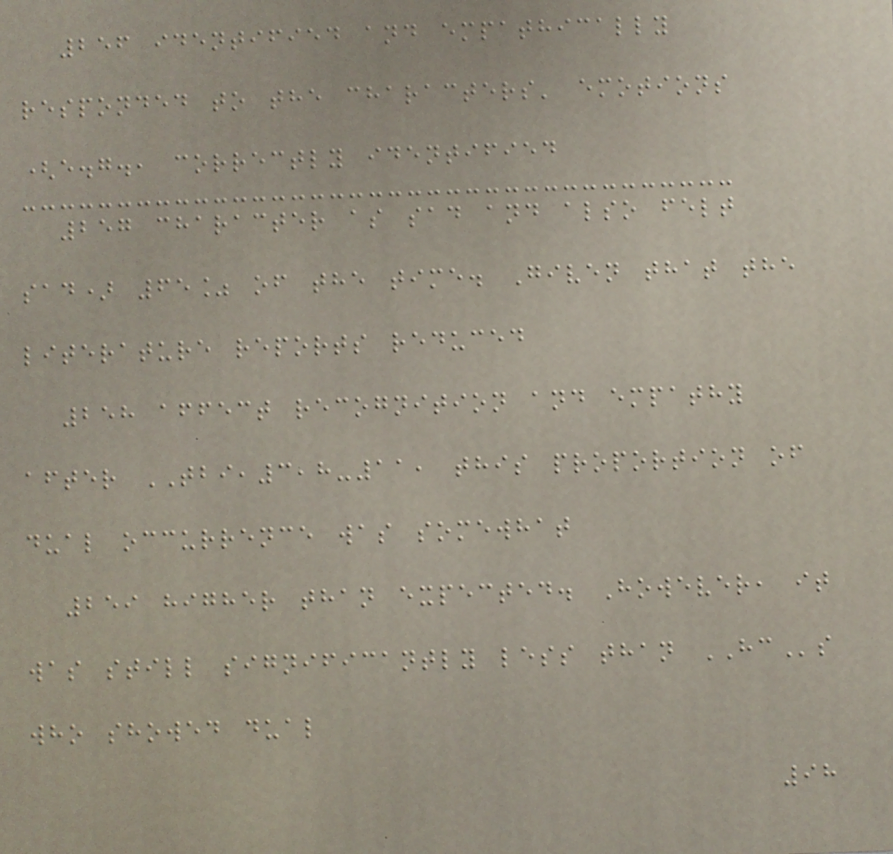256 identified and empathically
responded to the characters' emotions
(e.g., correctly identified
257 character as sad and also felt
sad) 65% of the time. Given that the
literature reports reduced
258 affect recognition and empathy
after TBI,3,8-11, this proportion of
dual occurrence was somewhat
259 higher than expected. However, it
was still significantly less than HCs
who showed dual
98
